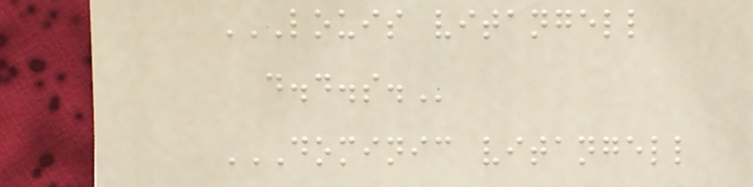LOUIS VITANGELL
D.D.S.
DOMINIC VITANGELL
